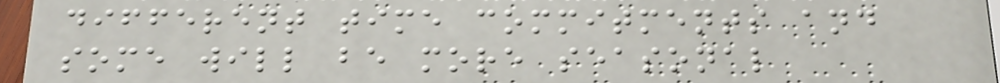different time commitments and
some will be more seasonal
